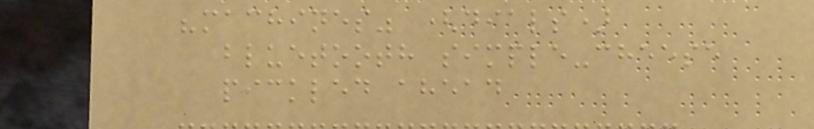"machines" (dials)
bluetooth simple-cheese
pickled ahead
